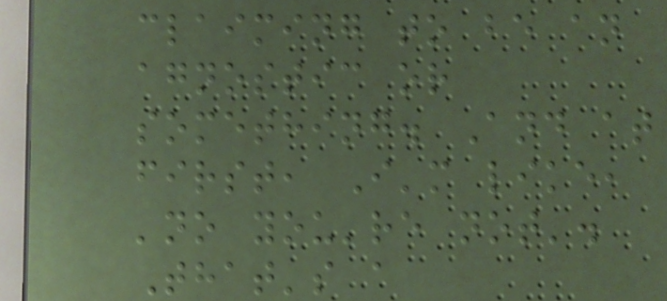claiming to be an
agnostic or
something. And at
first, I'm like,
'no you're not'.
That's a
